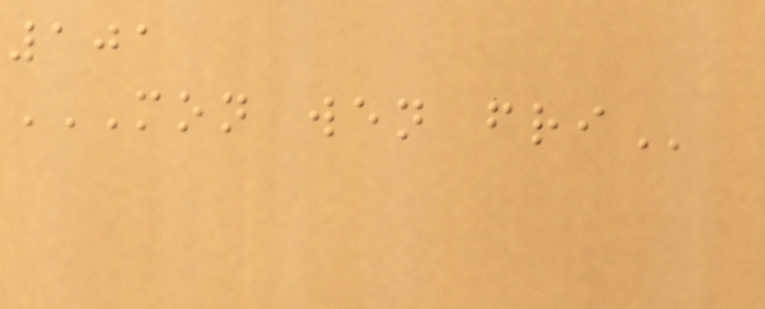101
MON WEN FRI
